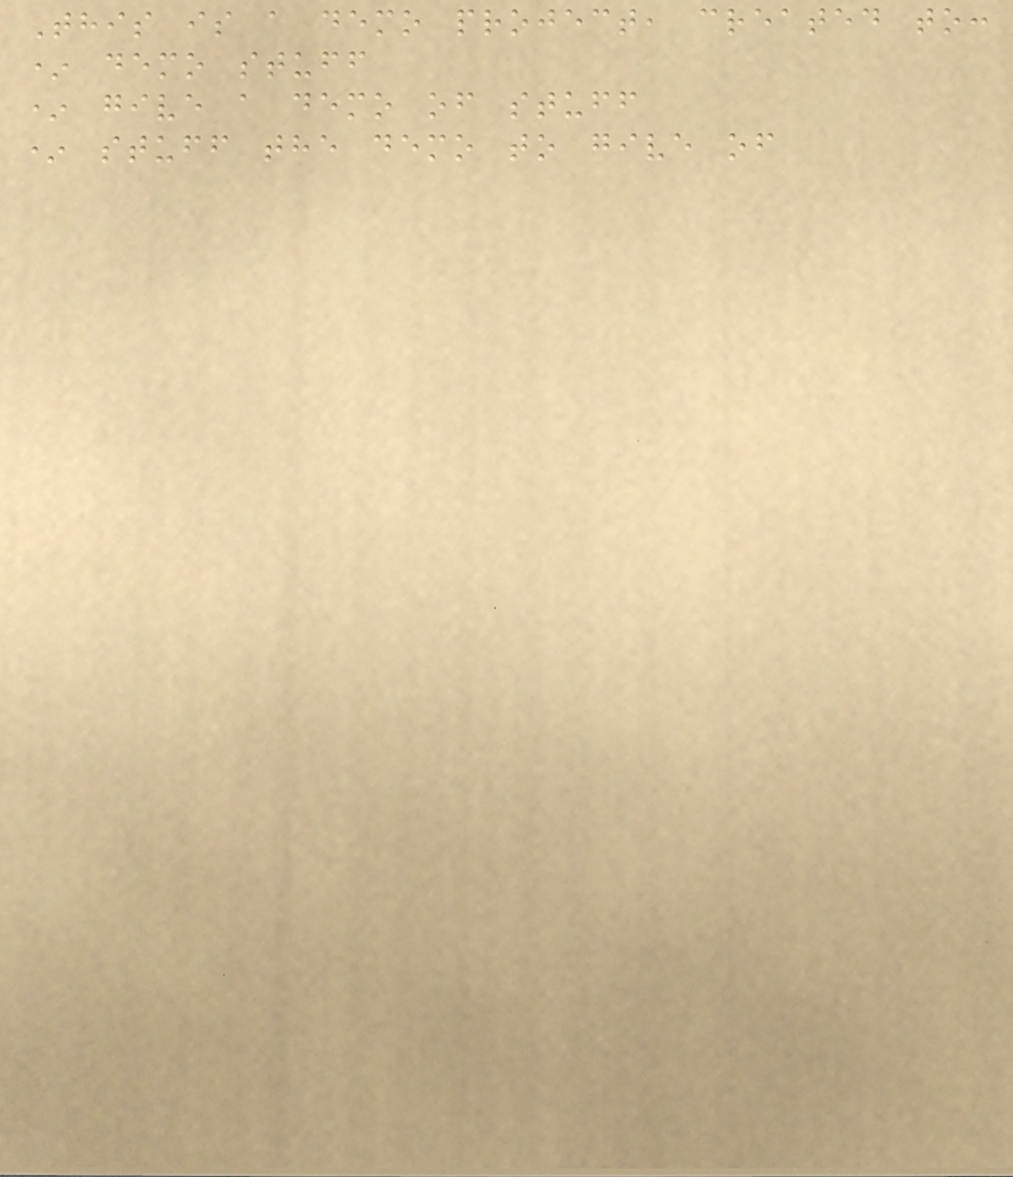This is a demo project, created to:
* demo stuff
* give a demo of stuff
* stuff the demo to give of
